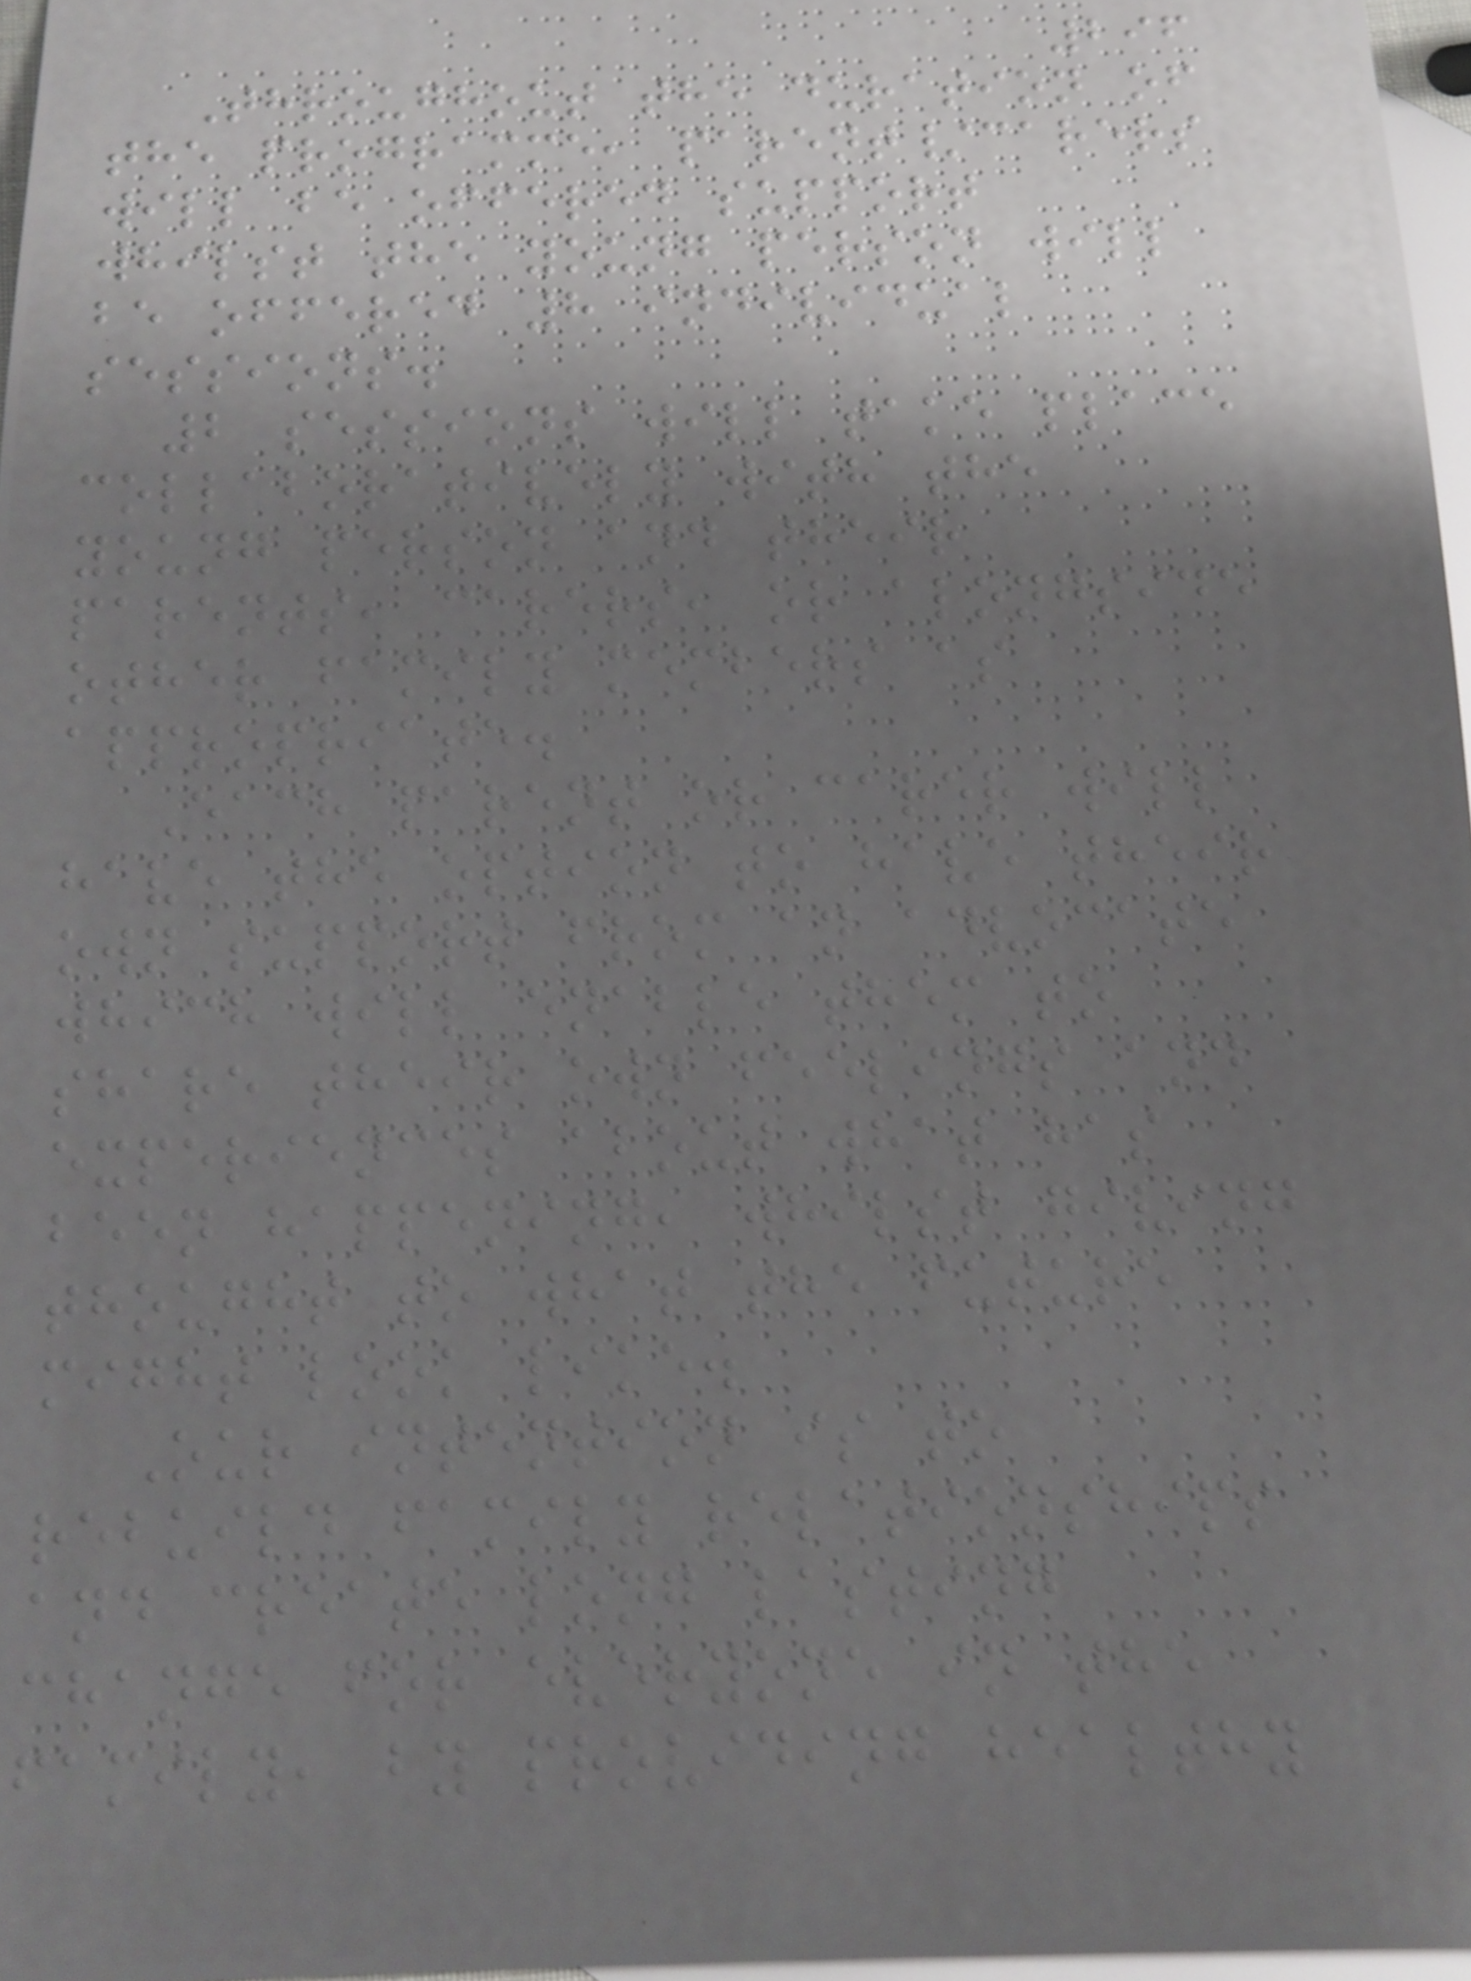296
Throughout the duration of
the programme, parent/carers
will be offered support
whilst the young person will
be offered 8 individual
sessions.
2 sessions will take place
collaboratively with the
young person and their
parents, carers, or alongside
other family members as
appropriate.
Each parent or carer will
have the option to have their
own support from an advocate
which will enable them to
share their own feelings and
experiences about what has
been happening, whilst giving
thought to what the future
might look like.
Our intention is to
rebuild family relationships
and create long lasting
change for everyone in the
family, by providing healthy
